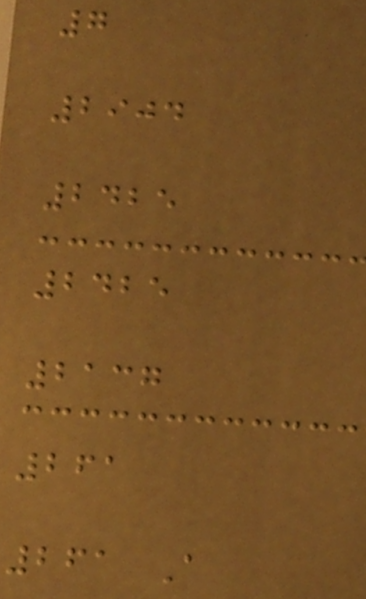7
2904
2425
2425
2137
261
261 A
